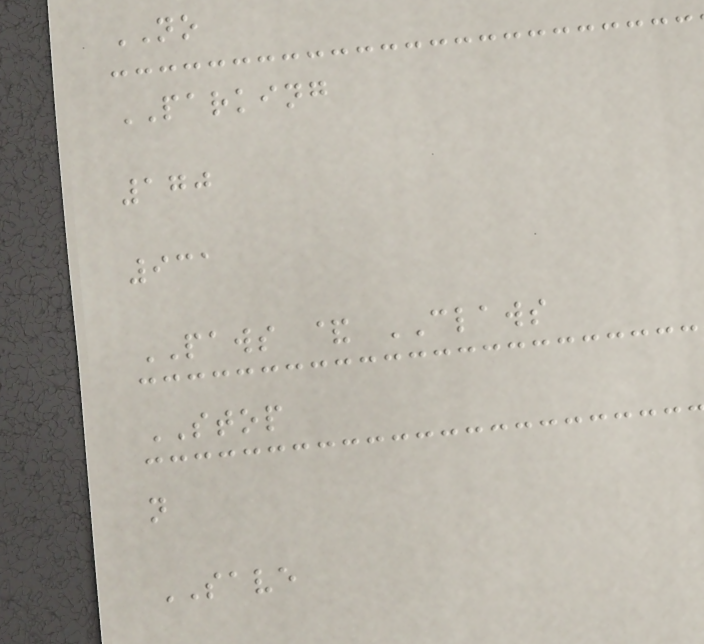NO
PARKING
170
931
PAWS & CLAWS
STOP
n
SAVE
